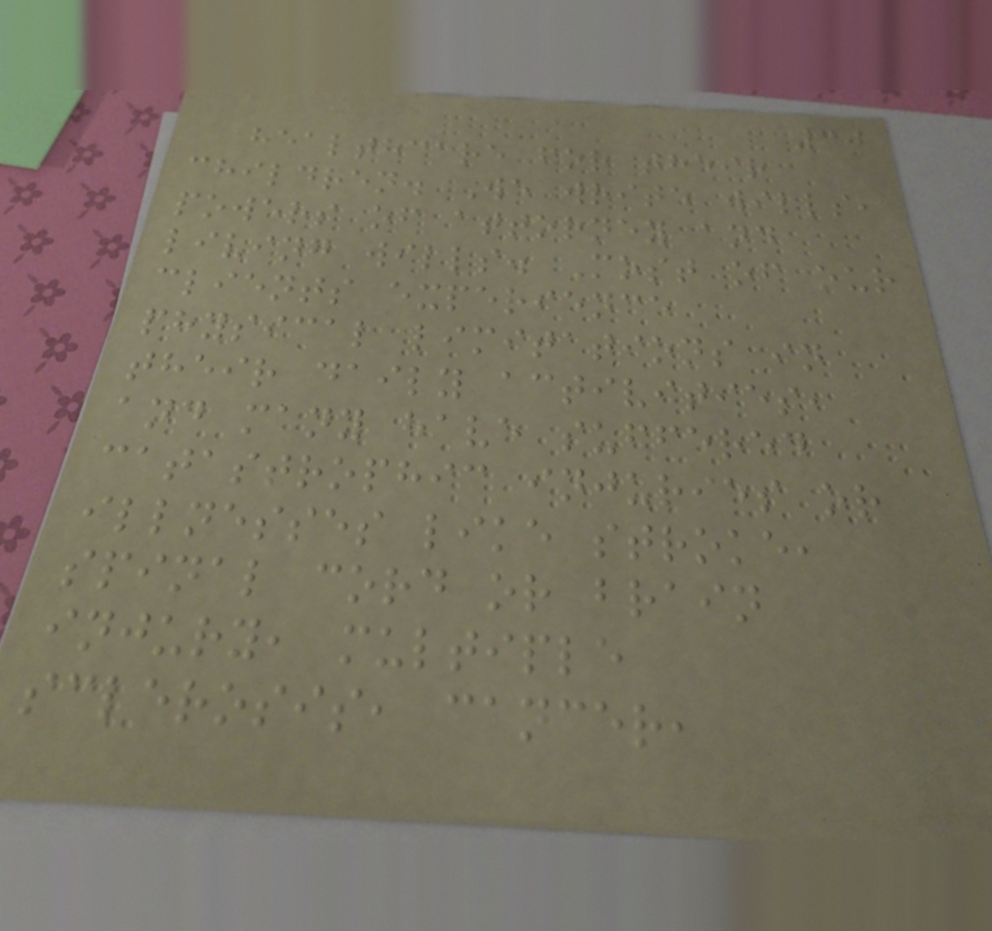30
healthcare for their
children. We write wills,
powers of attorney and
living wills. Most of our
clients experience
physical limitations in
their daily activities,
and many have suffered
catastrophic injuries or
illnesses like stroke,
spinal cord or brain
injury, multiple
sclerosis, cancer,
